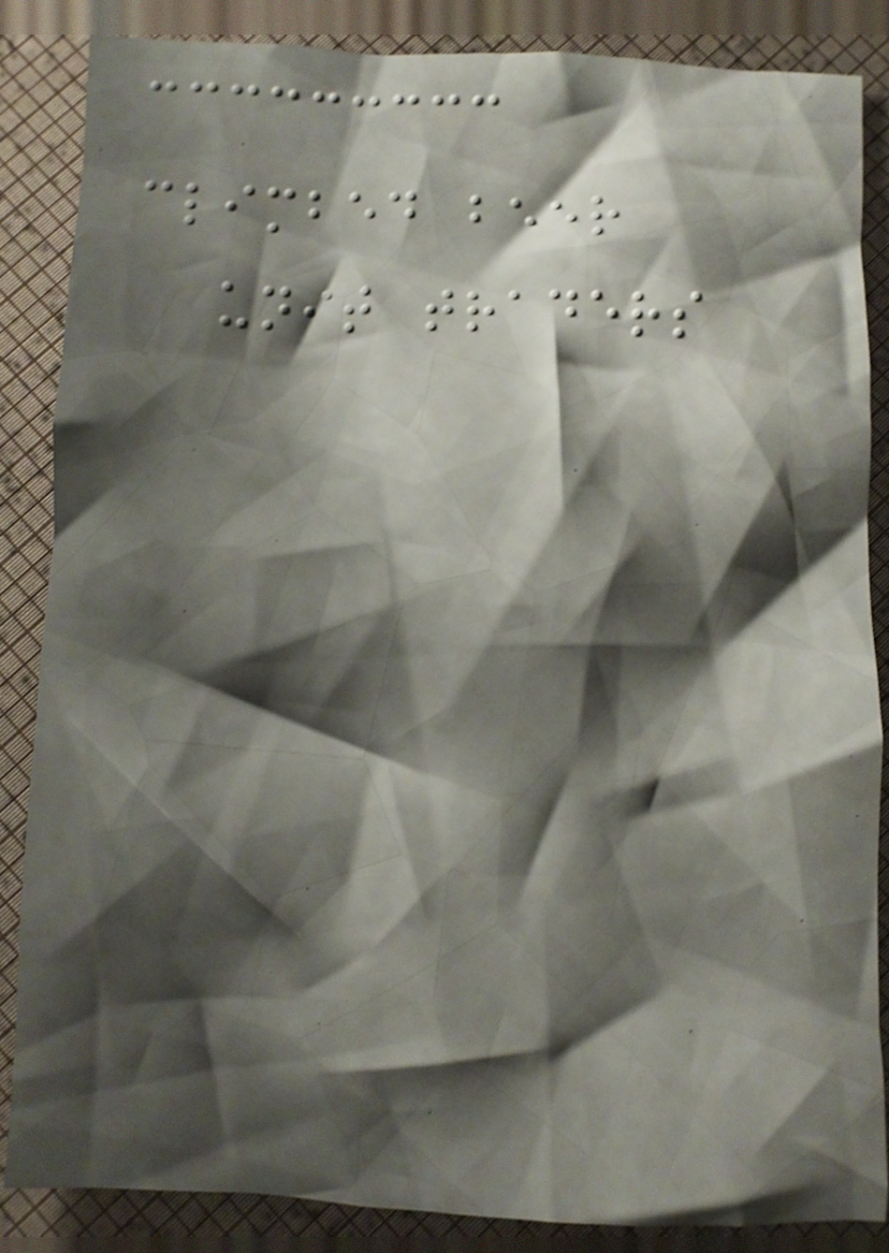climbed beer
unit traders
